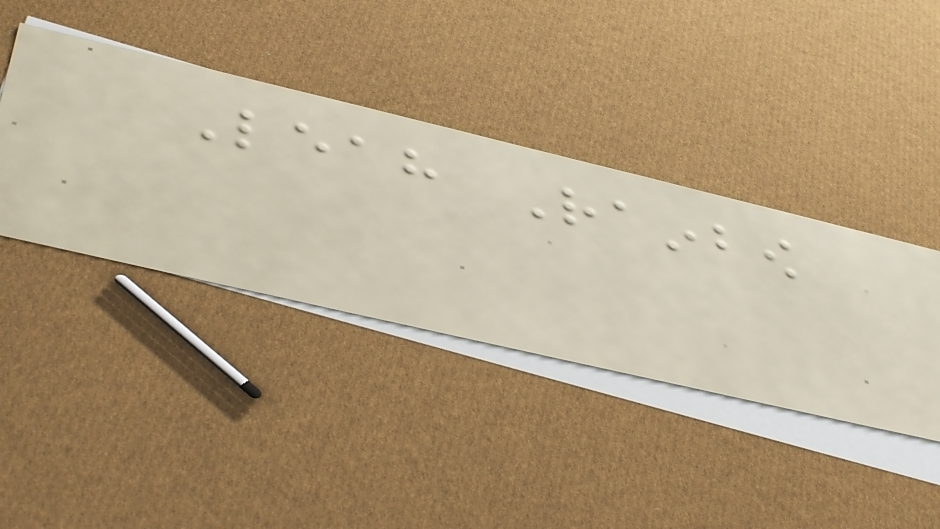Leah Rainbow
